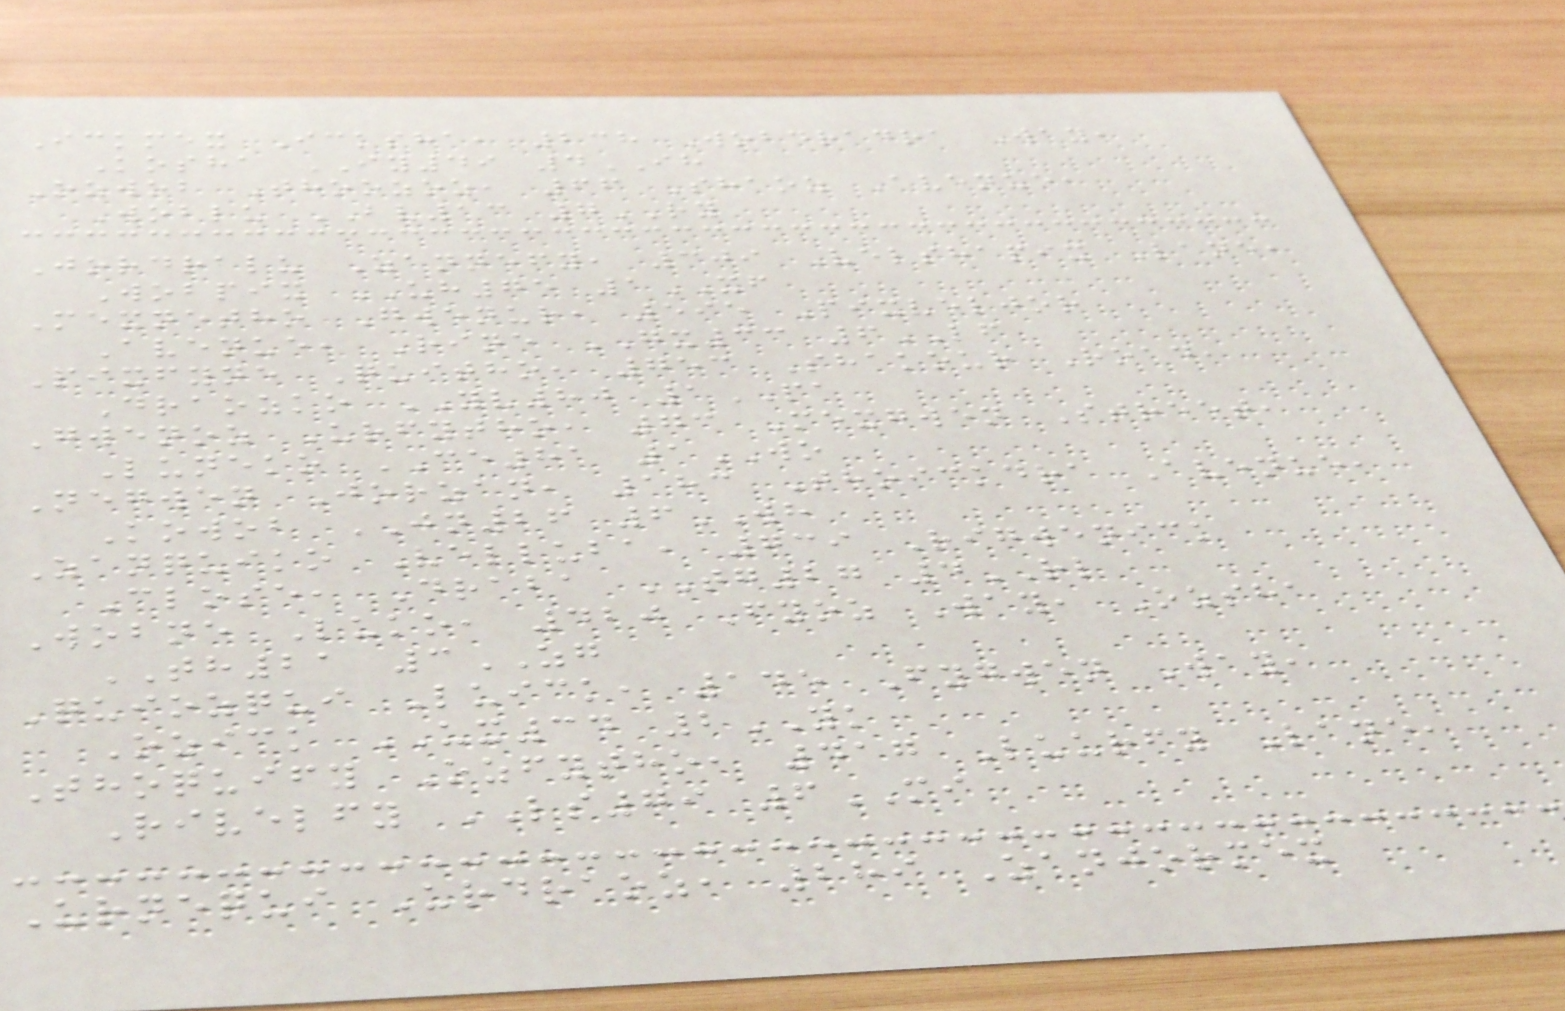Ickmex Icksha, 238 Wobdradra Way,
Kosha IY49 4IH
Ozwob Thoozoz, 66 Shaoz Avenue,
Woblu BV13 7RY
Jordralu Zannefy, 309 Velshapix Lane,
Wobpix UH75 1XF
Mexnetho Gwenur, 595 Pixveljor
Avenue, Rine GX33 6LF
Pixfyne Quitho, 753 Shakour Road,
Draozko YV80 1PA
Gwenoz Urfytho, 73 Mexgwen Street,
Luneko CE81 1WO
Negwen Jorzan, 183 Thoickdra Avenue,
Kowob JN26 6WH
Zanquiko Velluba, 739 Rigwenick
Close, Draba TG27 4RL
Wobne Luko, 420 Fyoz Way, Ozsha
TH21 3ZG
Quiozqui Luick, 145 Fygwen Way,
Ozick UX34 2YK
Thoquify Ozfytho, 417 Luurfy Lane,
Rivelfy LS79 6MI
Urnequi Urdraoz, 289 Zanjormex
